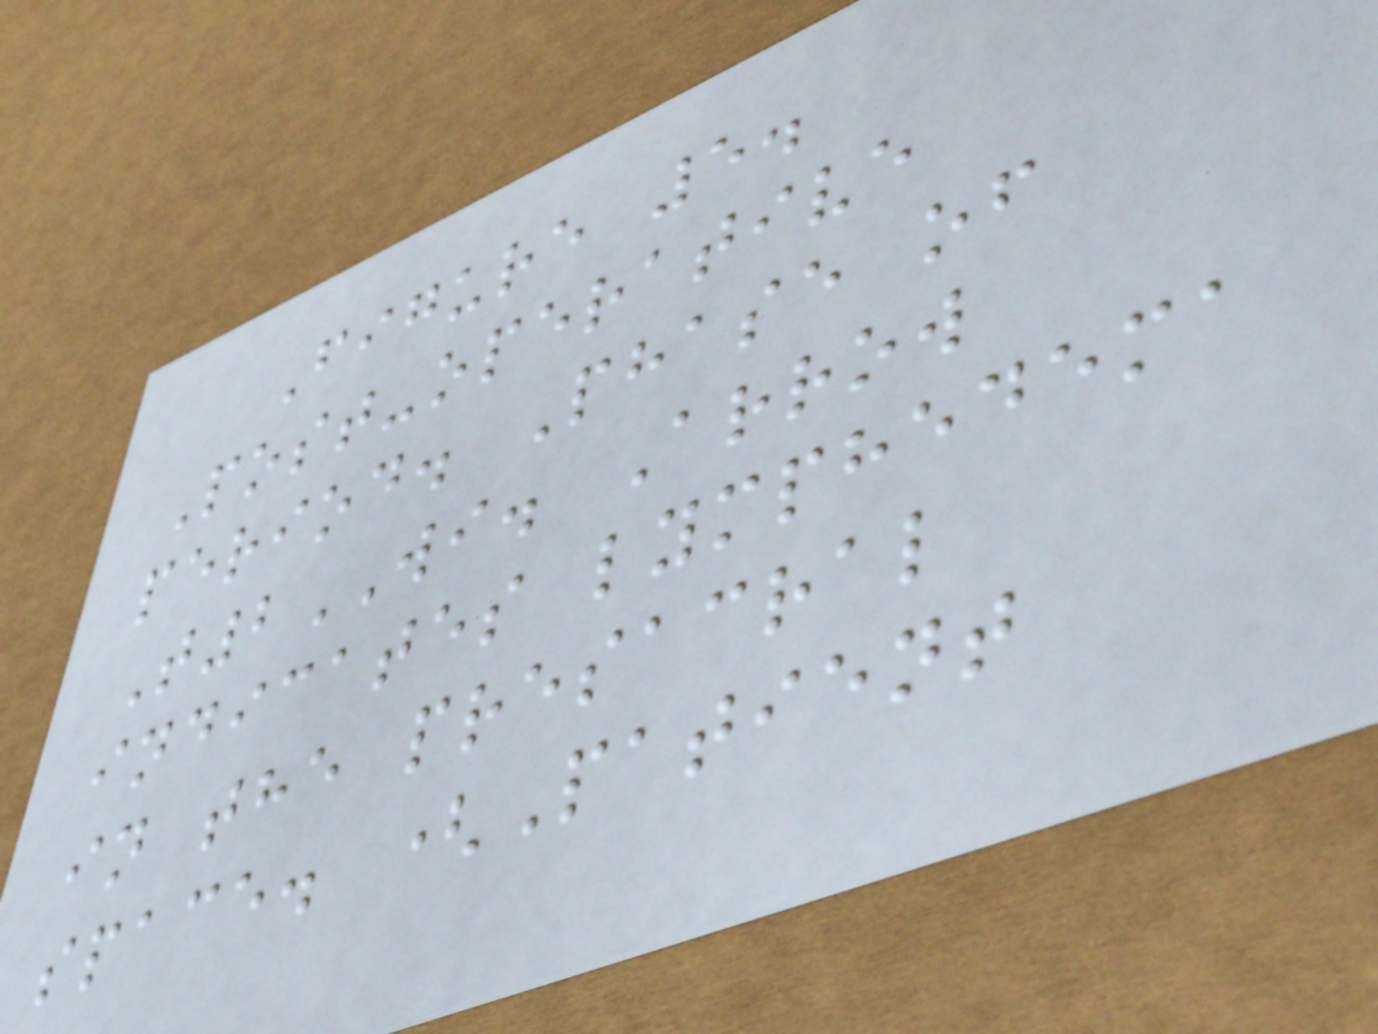Figure 5.
Post-operative
period. Phase of
T2WI. Arrow
indicates lymphedema
in the presacral
space. (Patient
